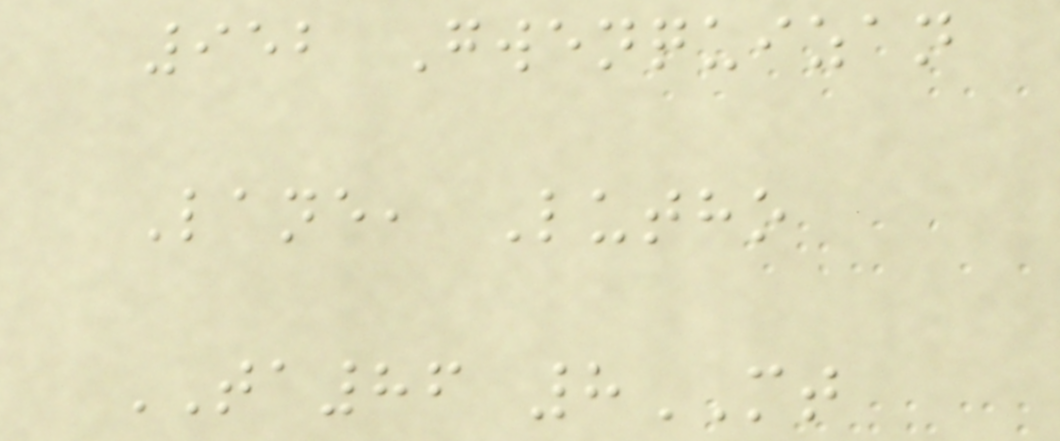952 Gwenquizan
Lane, Lutho
TA86 8MT
